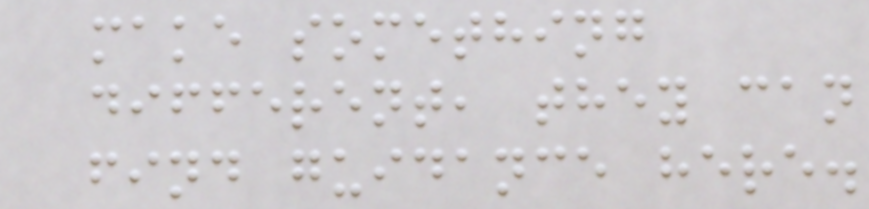make something
different, they can
find guidance here.
